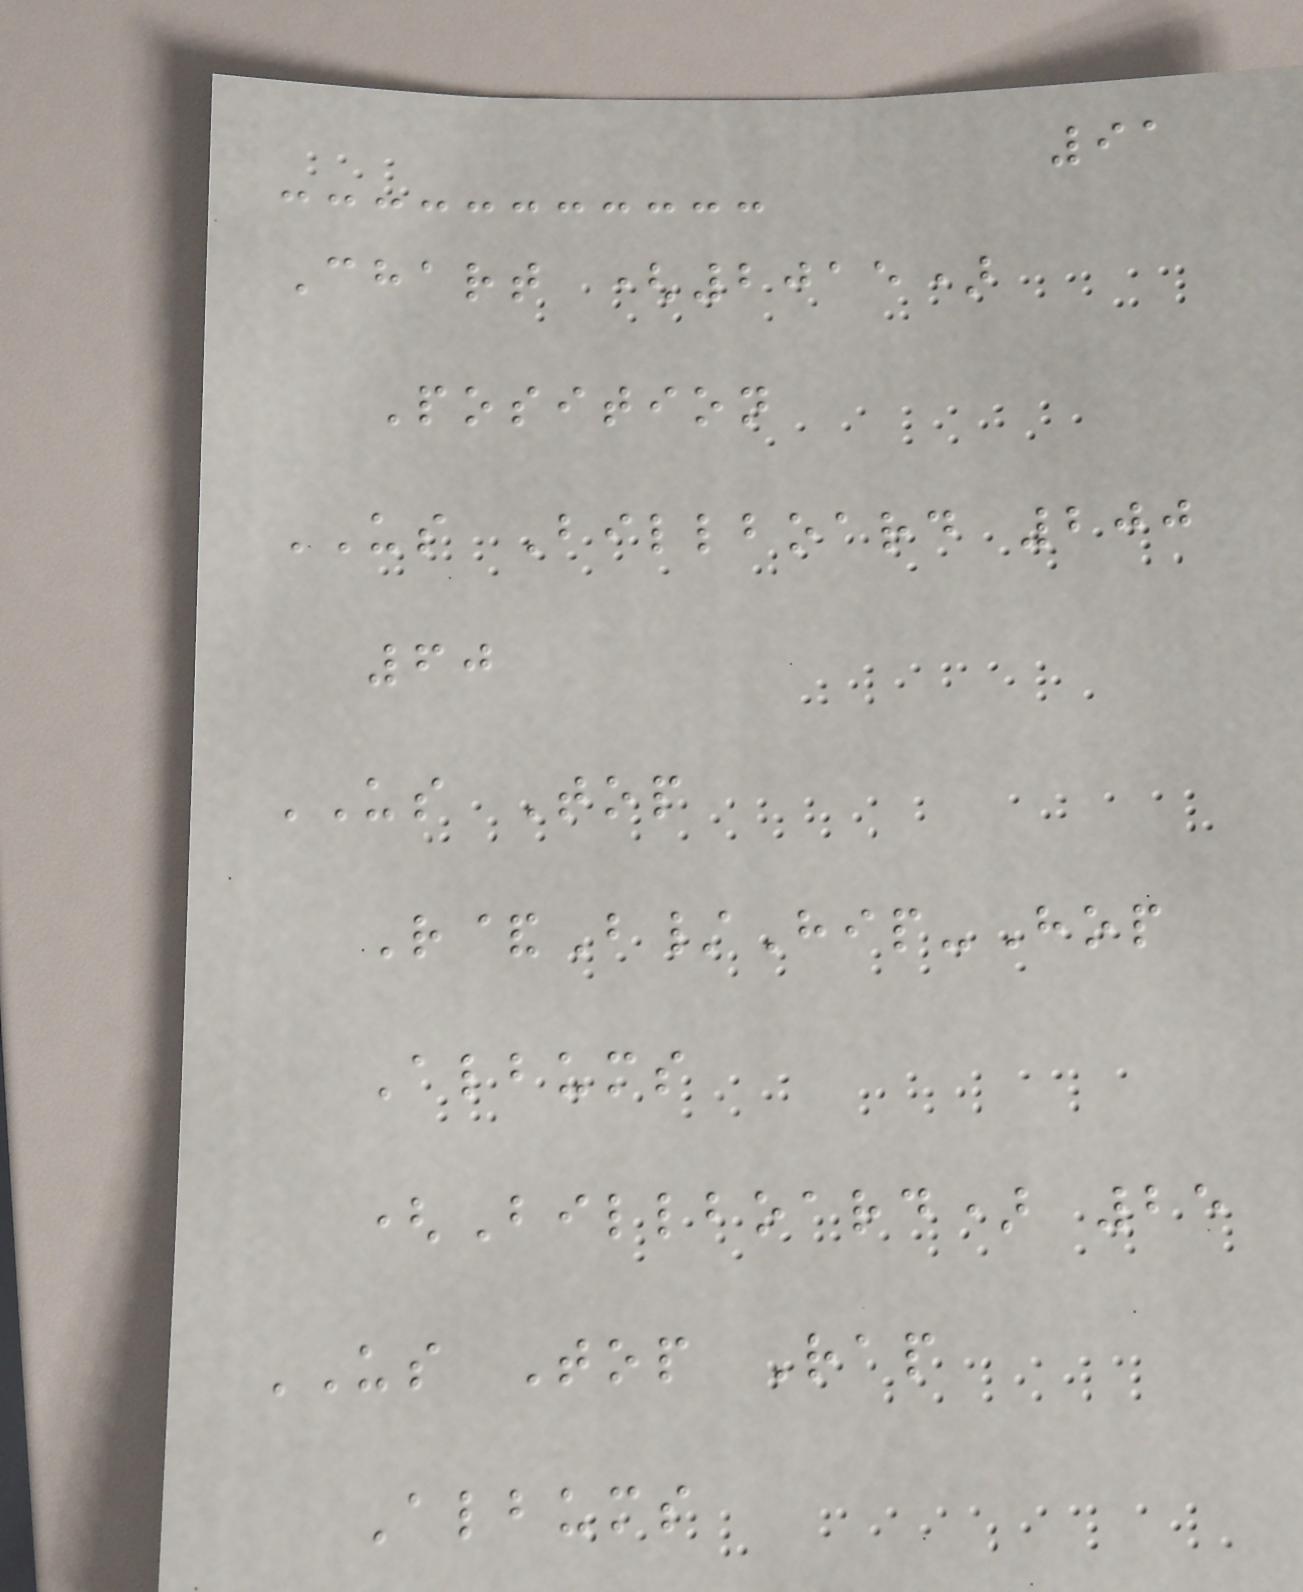91
Chart (2015)
Position
US Billboard 200
60
US Top
R&B/Hip-Hop
Albums
(Billboard) 25
US Top Rap
Albums
